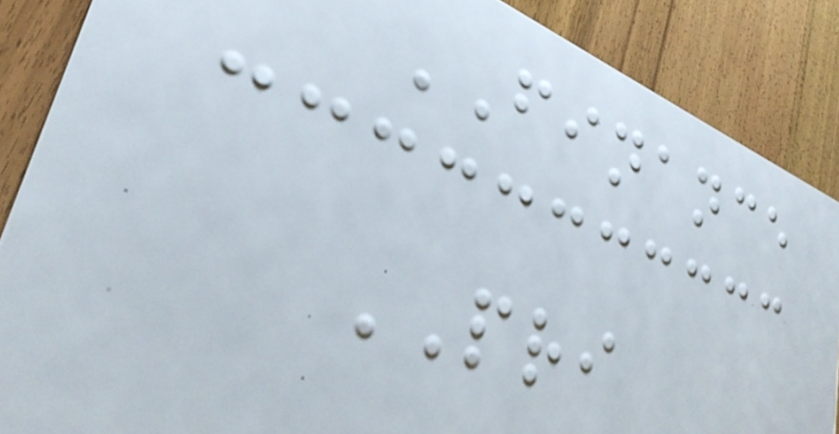FINANCE
PRI
